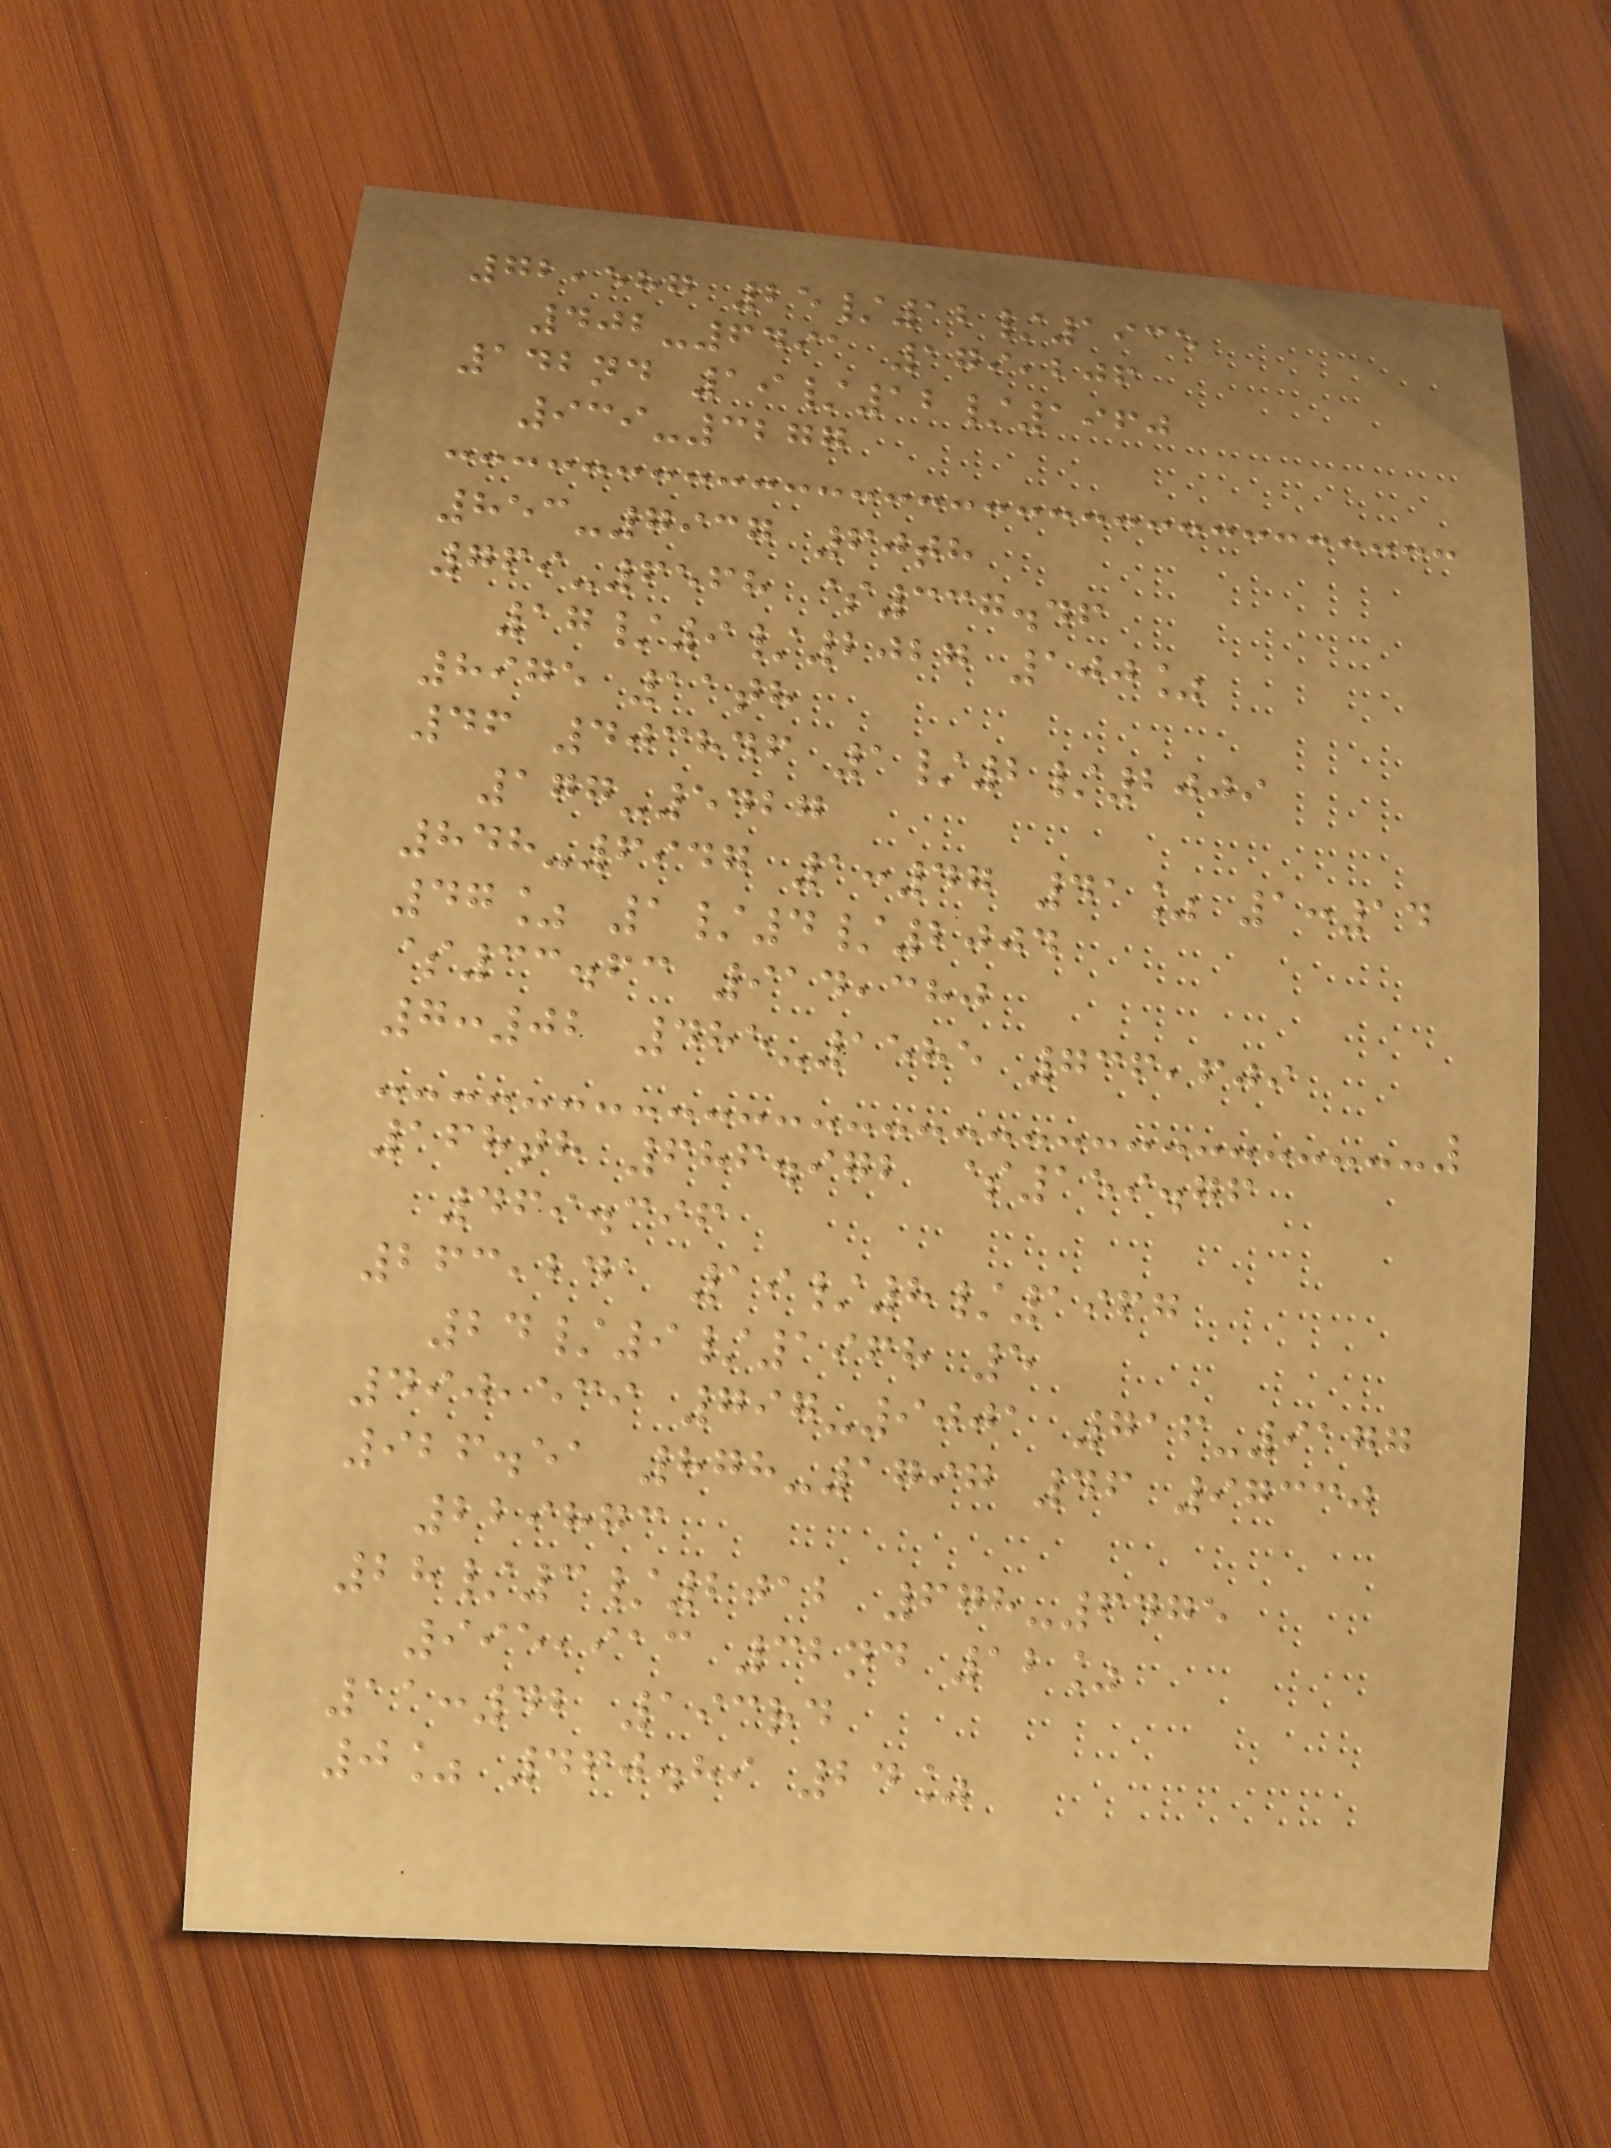72,587 25/12/1935
402-6491 179,206
142nd 19/12/1960
939-3277
853-7937 60th
769-6568 $337.46
17/9/2027 100%
8975 11th
46 403846 1/2/2009
177-5427
848-6947 1:47 41% 1:14
47% 1/4/2004
$33.63 914,380
7:02 485-1585 736,609
168th 686.972 $159.76
469.396
263,241 19/8/1967
24/9/1968 5
490,539 797-9001 716-9177
926.51 878-1797 46 97330
229873
28/3/2012 678-6475
995,913 32nd 12%
11:42 193rd
0% 460.89 24%
